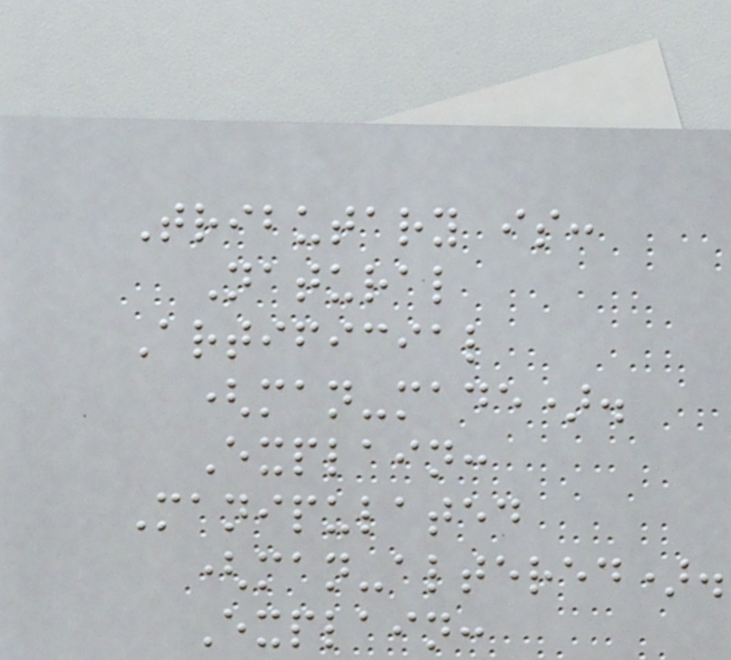Tributary is:
Natural
Artificial
(man-made).
Explain:
Manipulated
(man-altered).
Explain:
